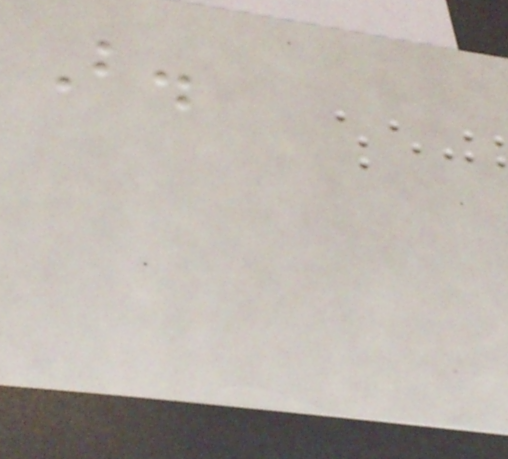B.
